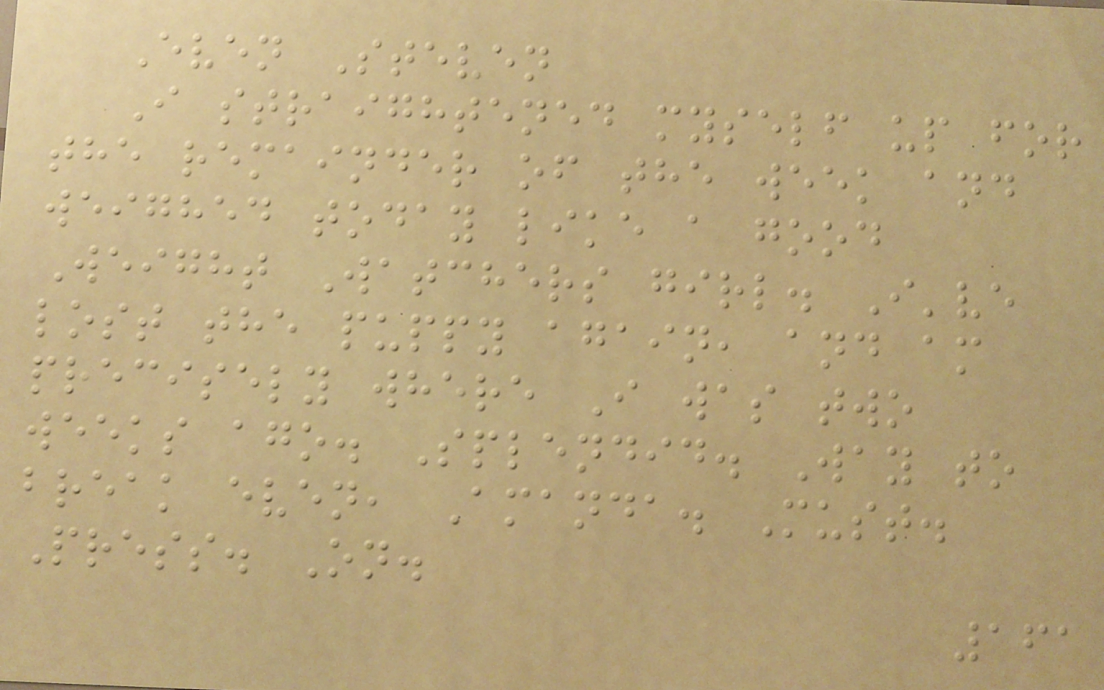Even Steven
I straightened myself up for
the remainder of the week and
weighed today like a good
Weight Watchers girl. I've
lost the puppy again, and am
precisely where I was two
weeks ago. Splendid. Way to
break even, Amanda. Must.
Press. On.
161
